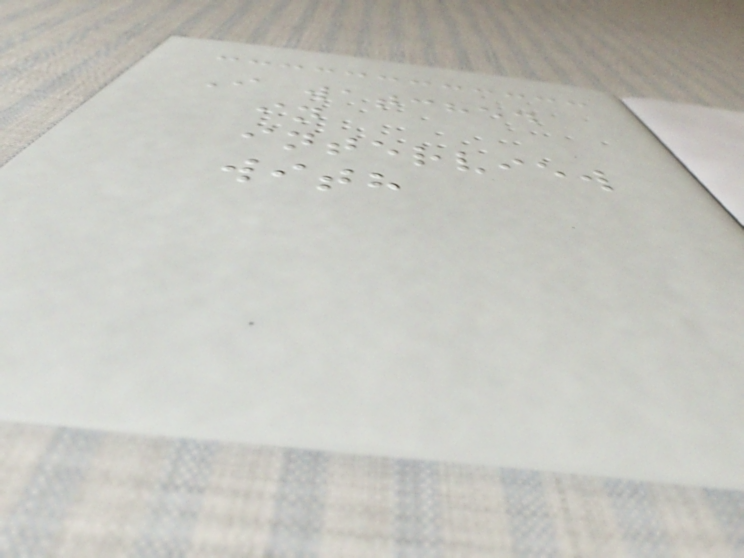I watched
in
interview
with
